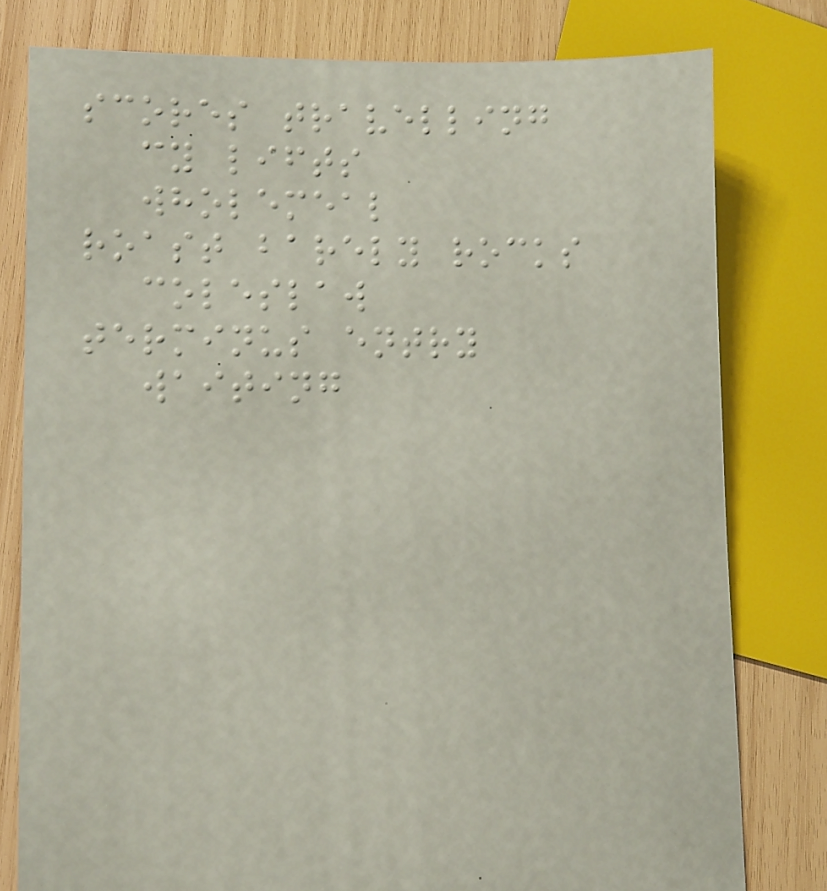scores travelling
cy lifts
wholemeal
roast barely rocks
coleslaw
terminus entry
waiting
